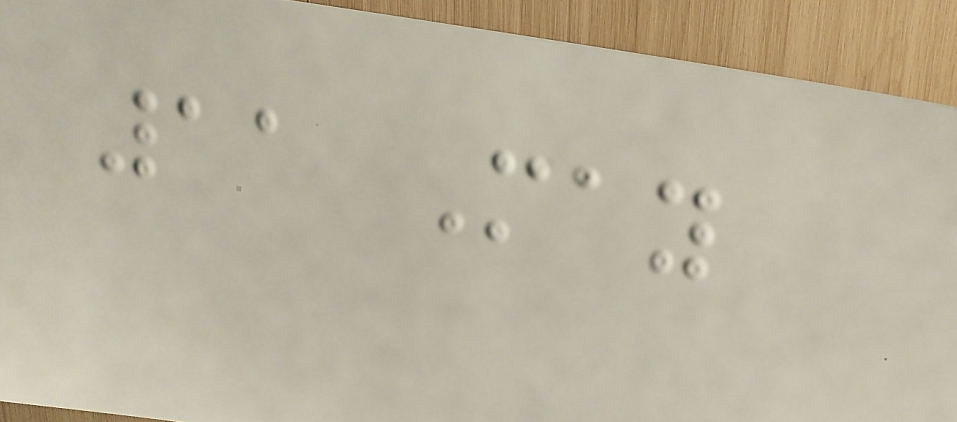11 May
